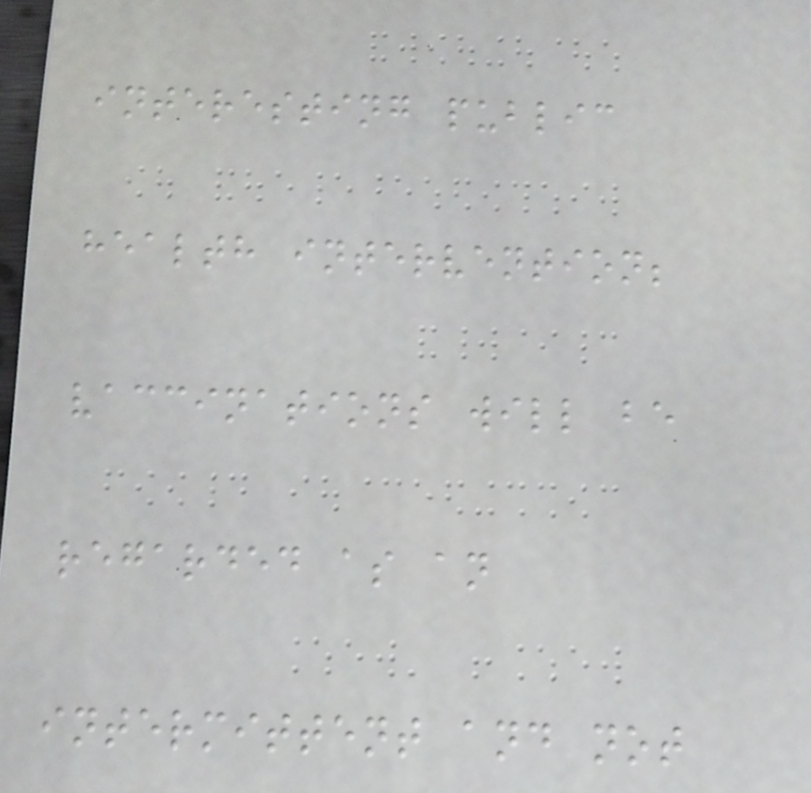interesting public
health intervention;
vaccinations will be
regarded as an
intermittent and not
